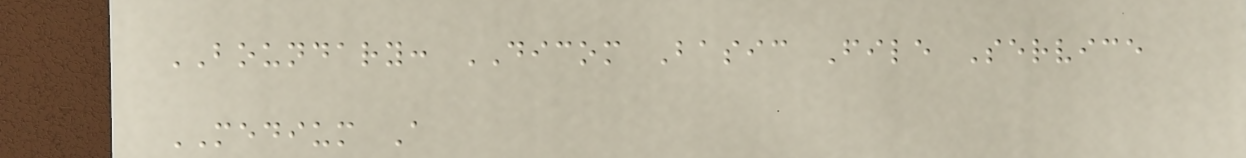BOUNDARY: DICOM Basic File Service
MEDIUM A
